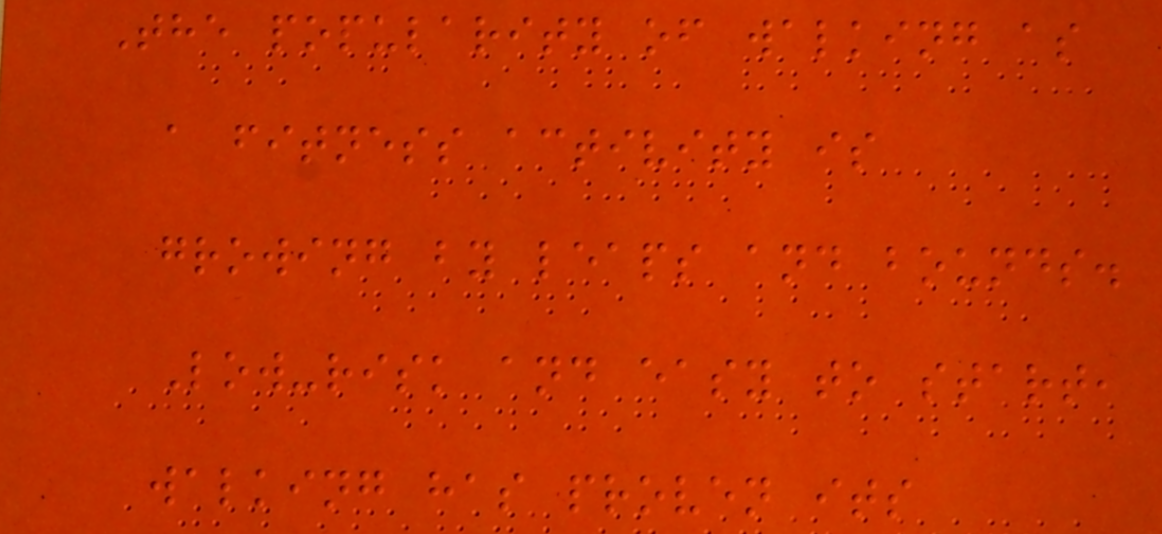The popularity of walking as
a fitness activity is
growing by leaps and bounds.
Low-risk and easy to start,
walking has proven its
